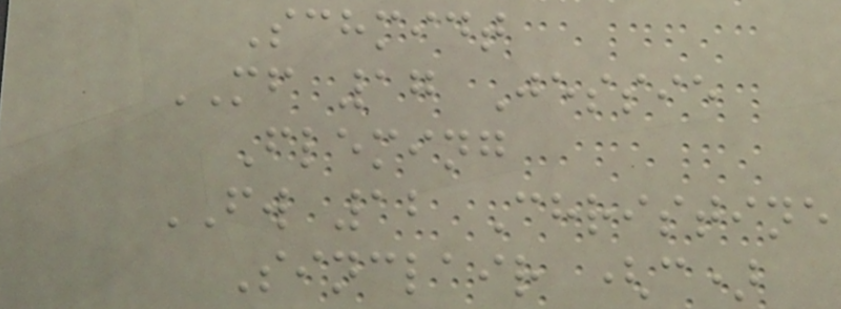Schmidt
MF 17 Jessie
Fleming
FW 12 Christine
Sinclair (c)
